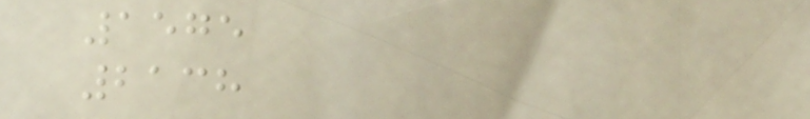1575
2138
